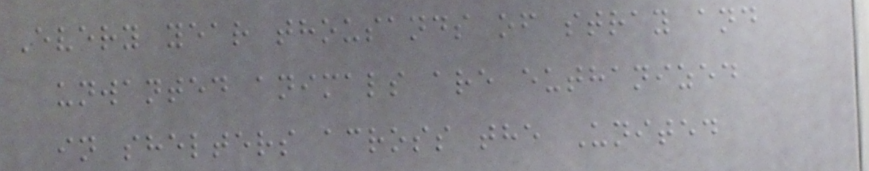Every year thousands of stray and
unwanted animals are euthanized
in shelters across the United
